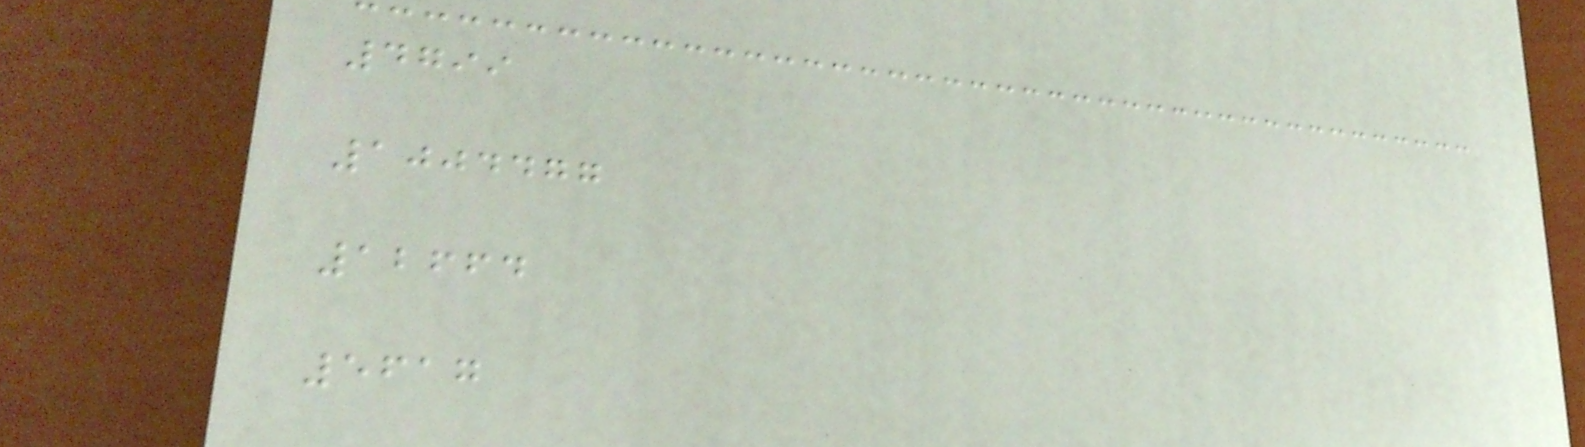4799
1004477
12664
5617
